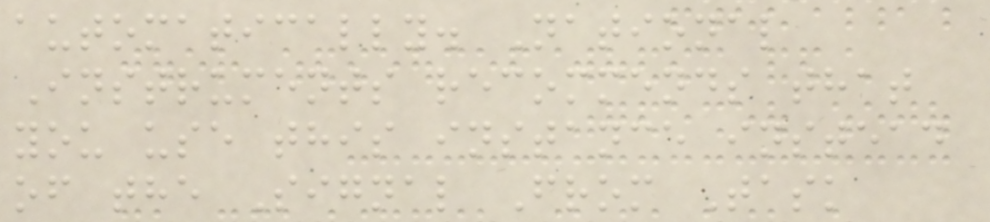automatically. National
Instruments recommends that
you use this instance instead
of the Signal From Task
